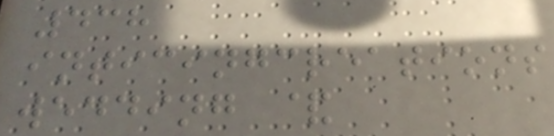438
inticingcreations
wedding &
